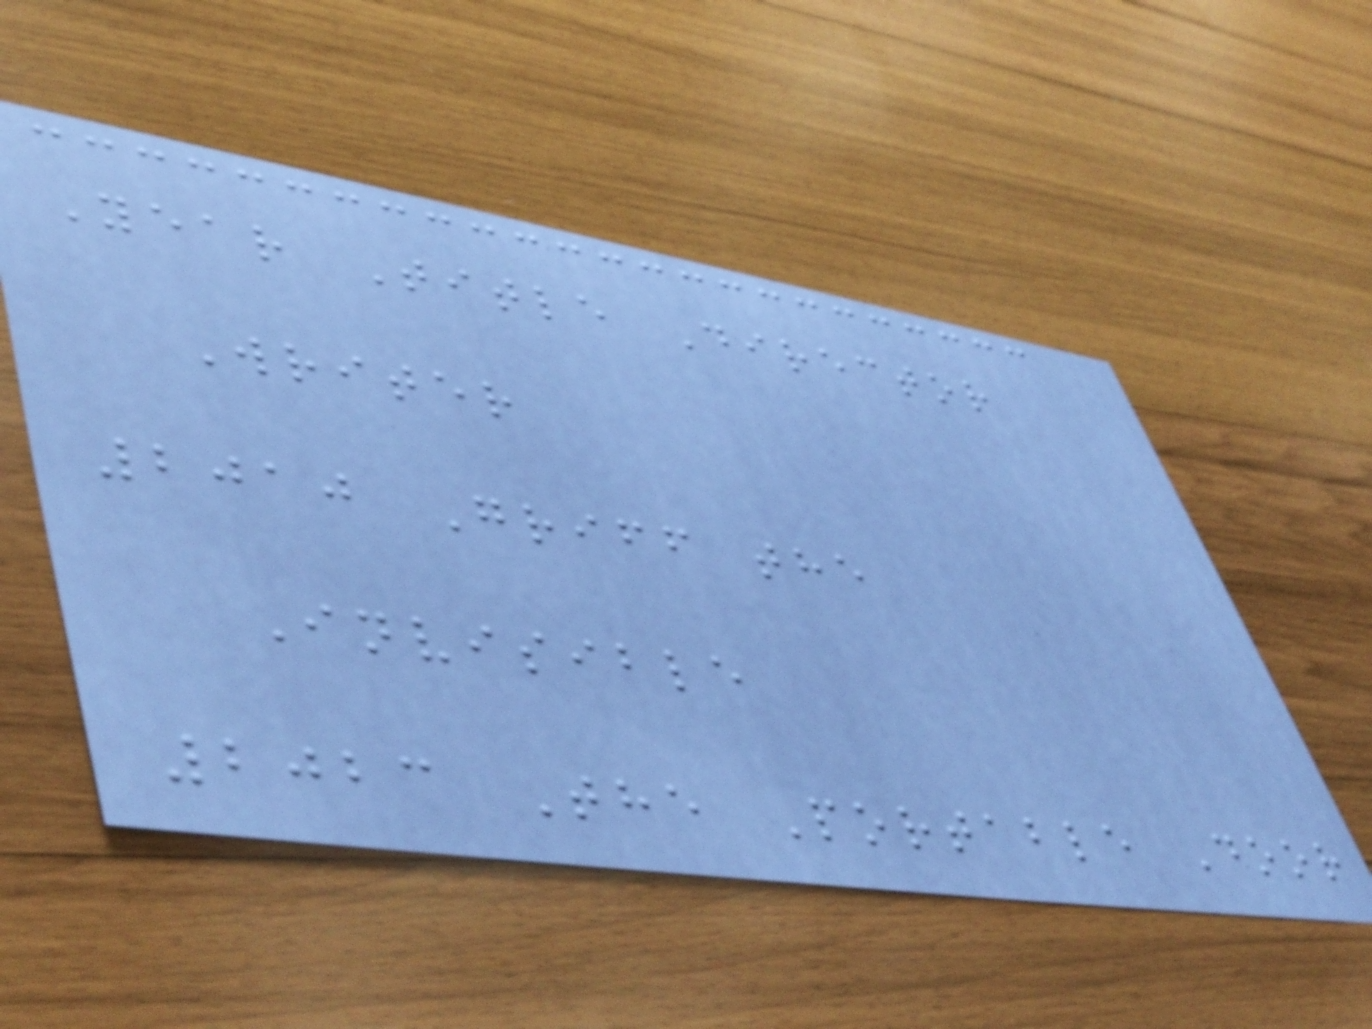Year Title Director
Writer
2010 Griff the
Invisible
2023 The Portable Door
